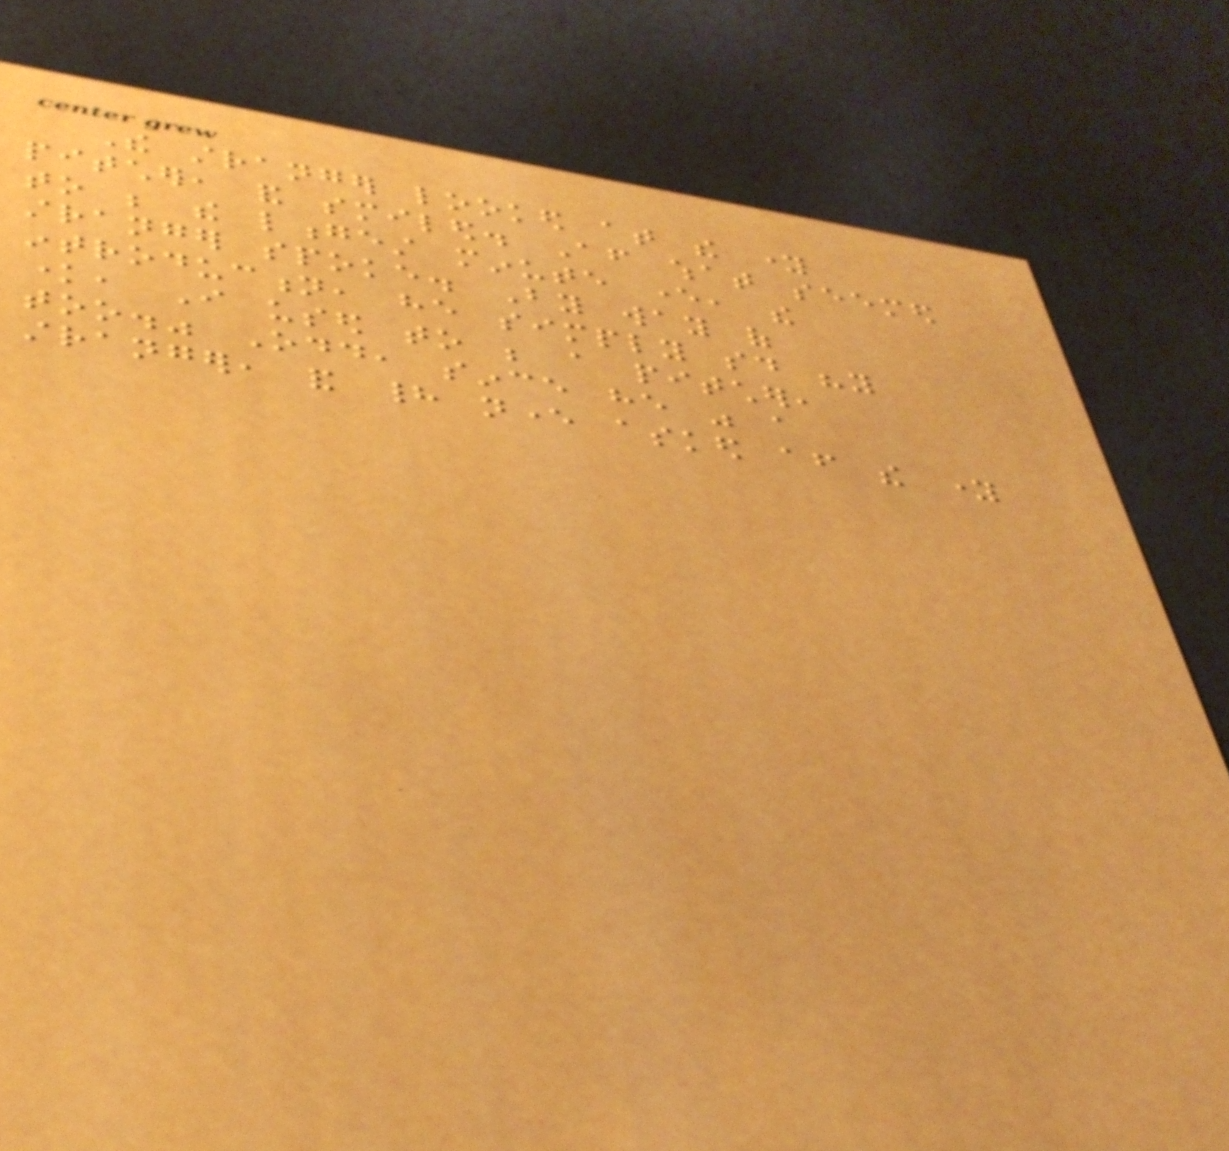The stranger looked at the young
pitcher, and smiled. After what seemed
to be the longest minute ever, the
stranger spoke. By way of
introduction, he simply said "you
know, I used to be a pitcher,
too." Odd, since he was a
stranger, and had never asked after the young
